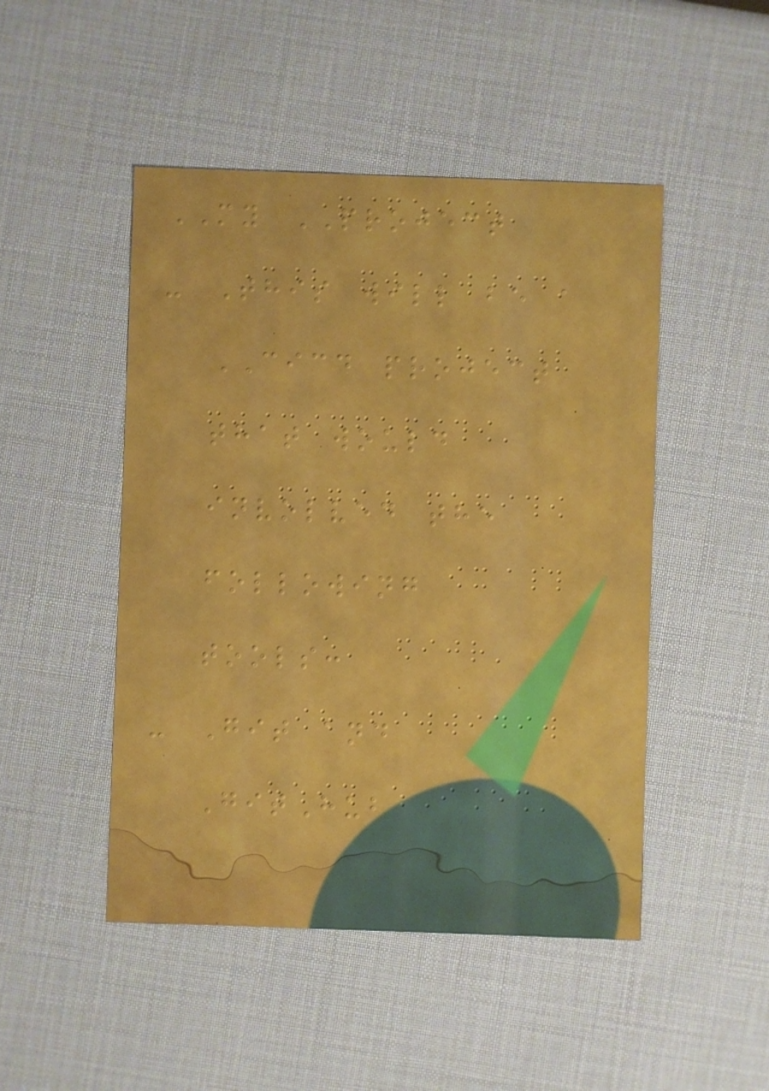MY PROJECT
- This will be a
CICD project
that would
involved the
following
tools:
- Git and
GitHub
